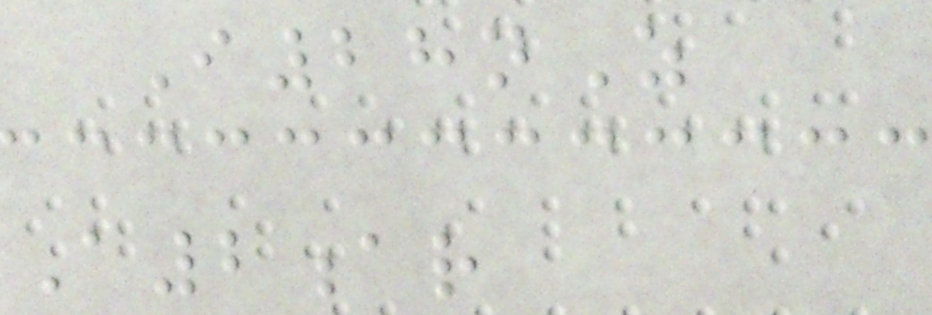I28nZ
A2ar
